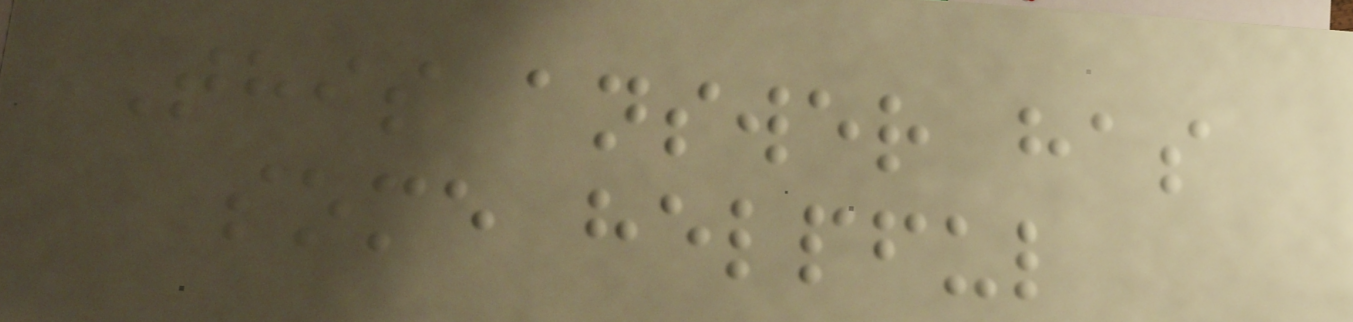This answer has
some helpful
